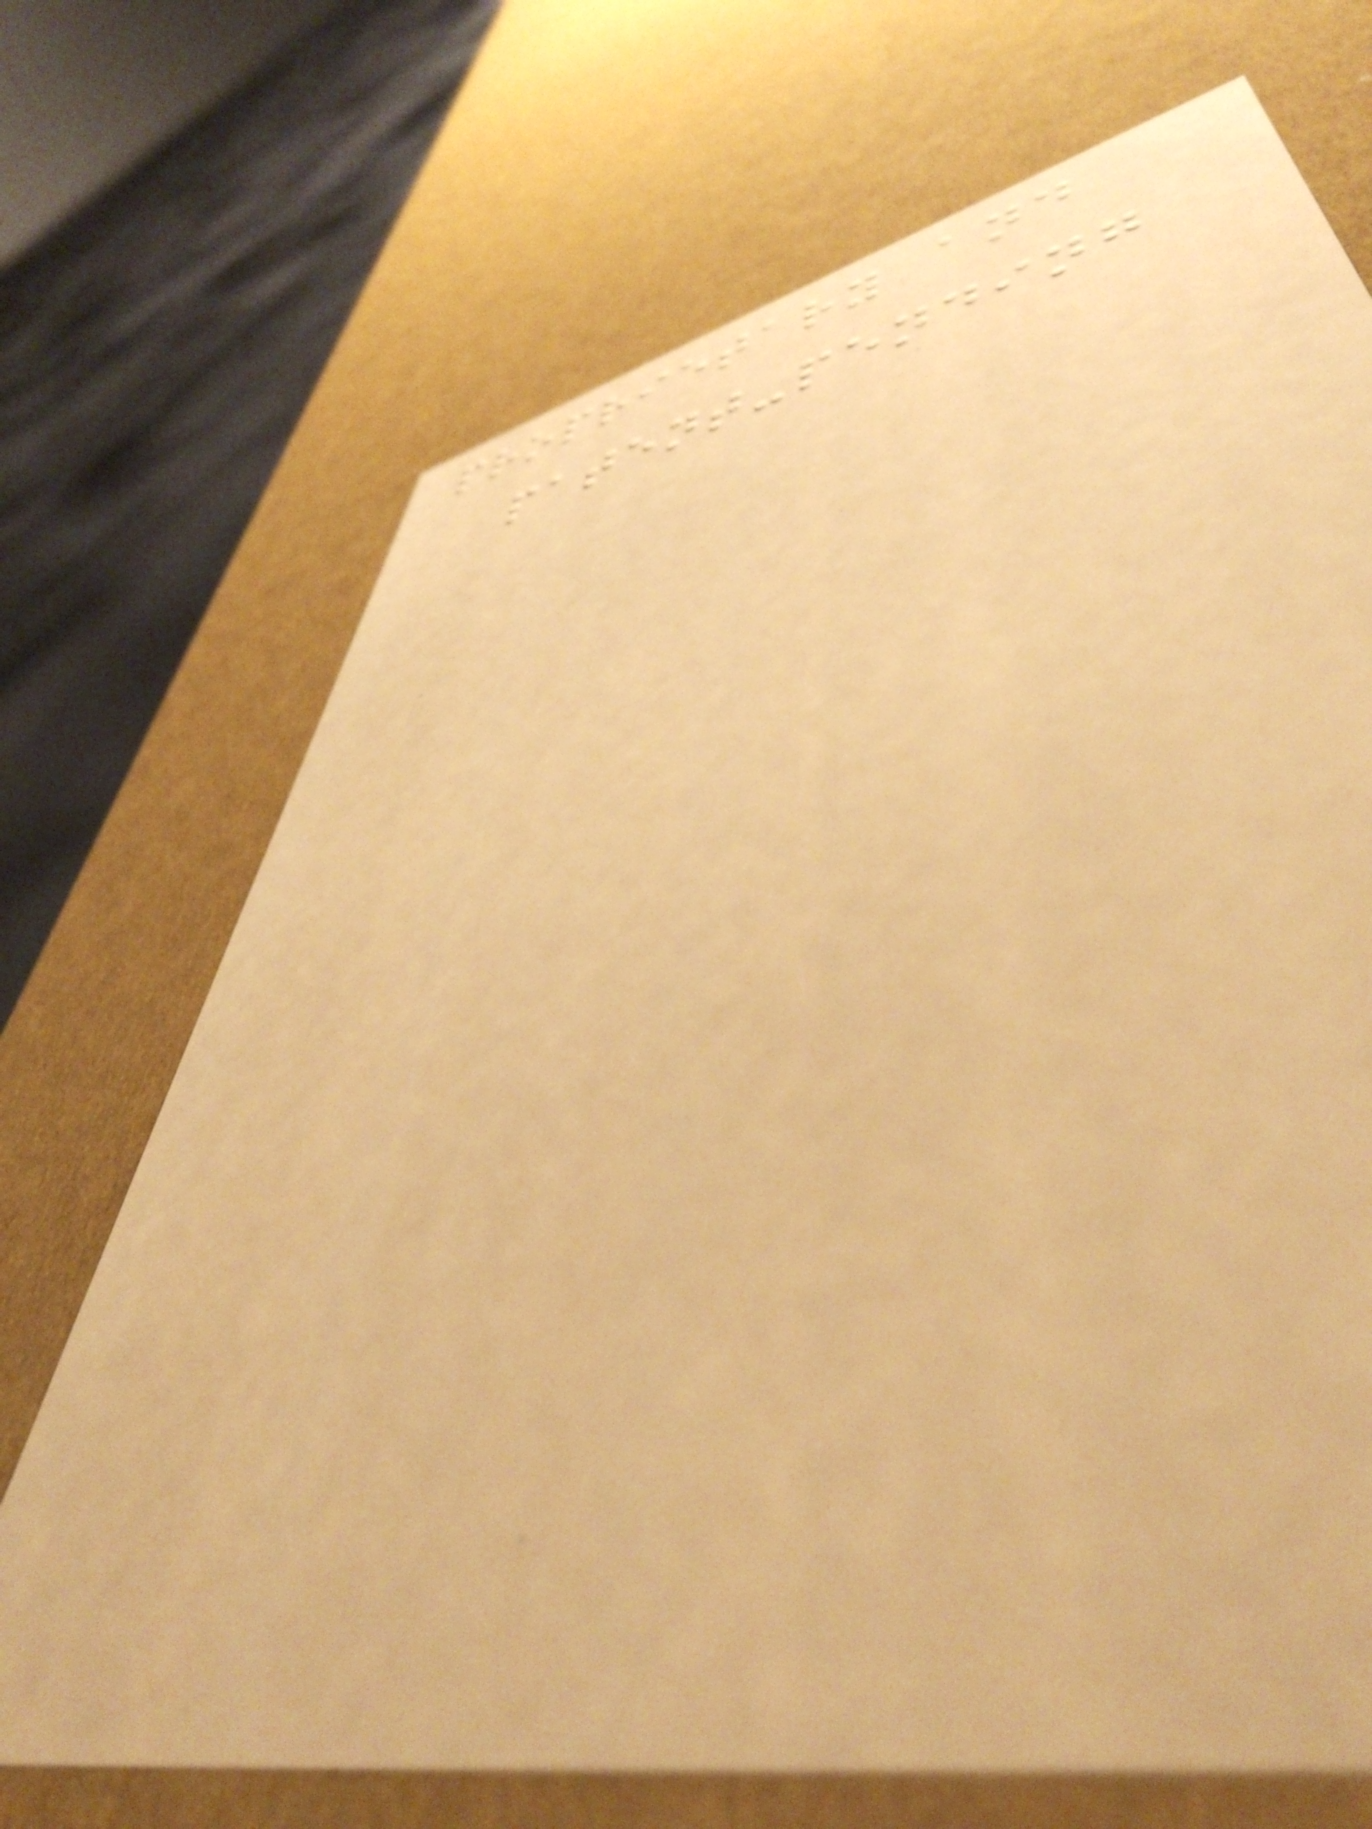proprietary and
patent-pending
